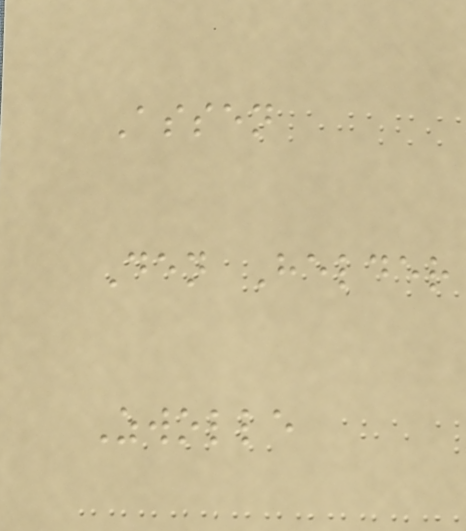Assen
Den Helder
Zwolle
